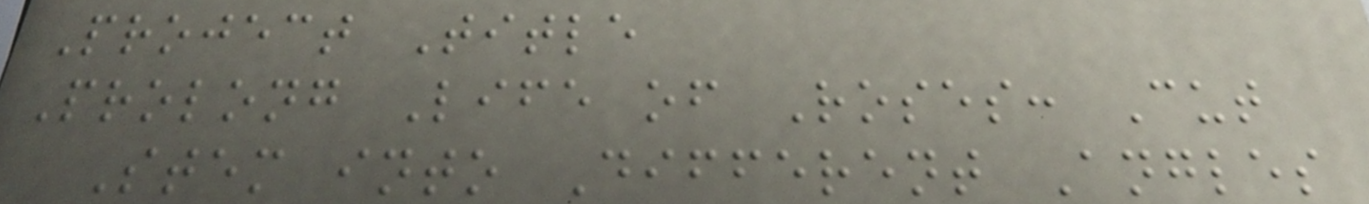Project Title
Prolong Life of Roses: Cut
Stem into Different Angles
